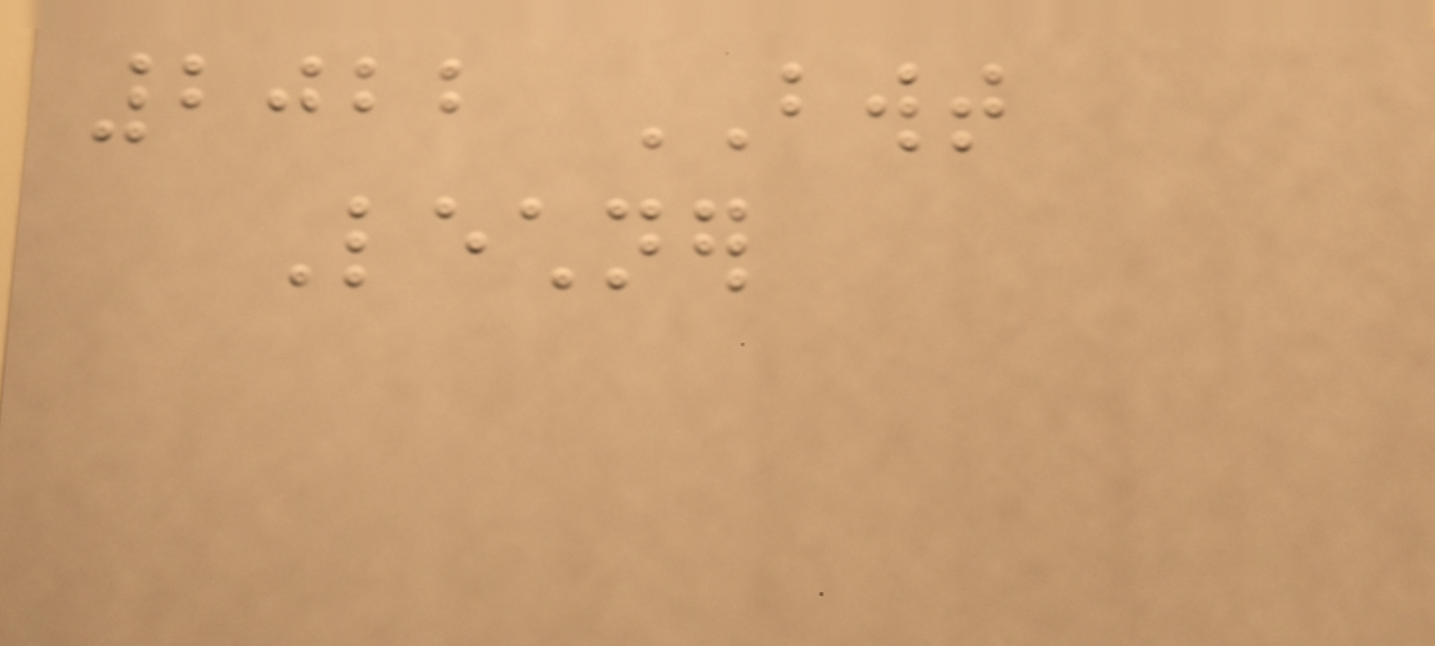2022 BWT
Lechner
